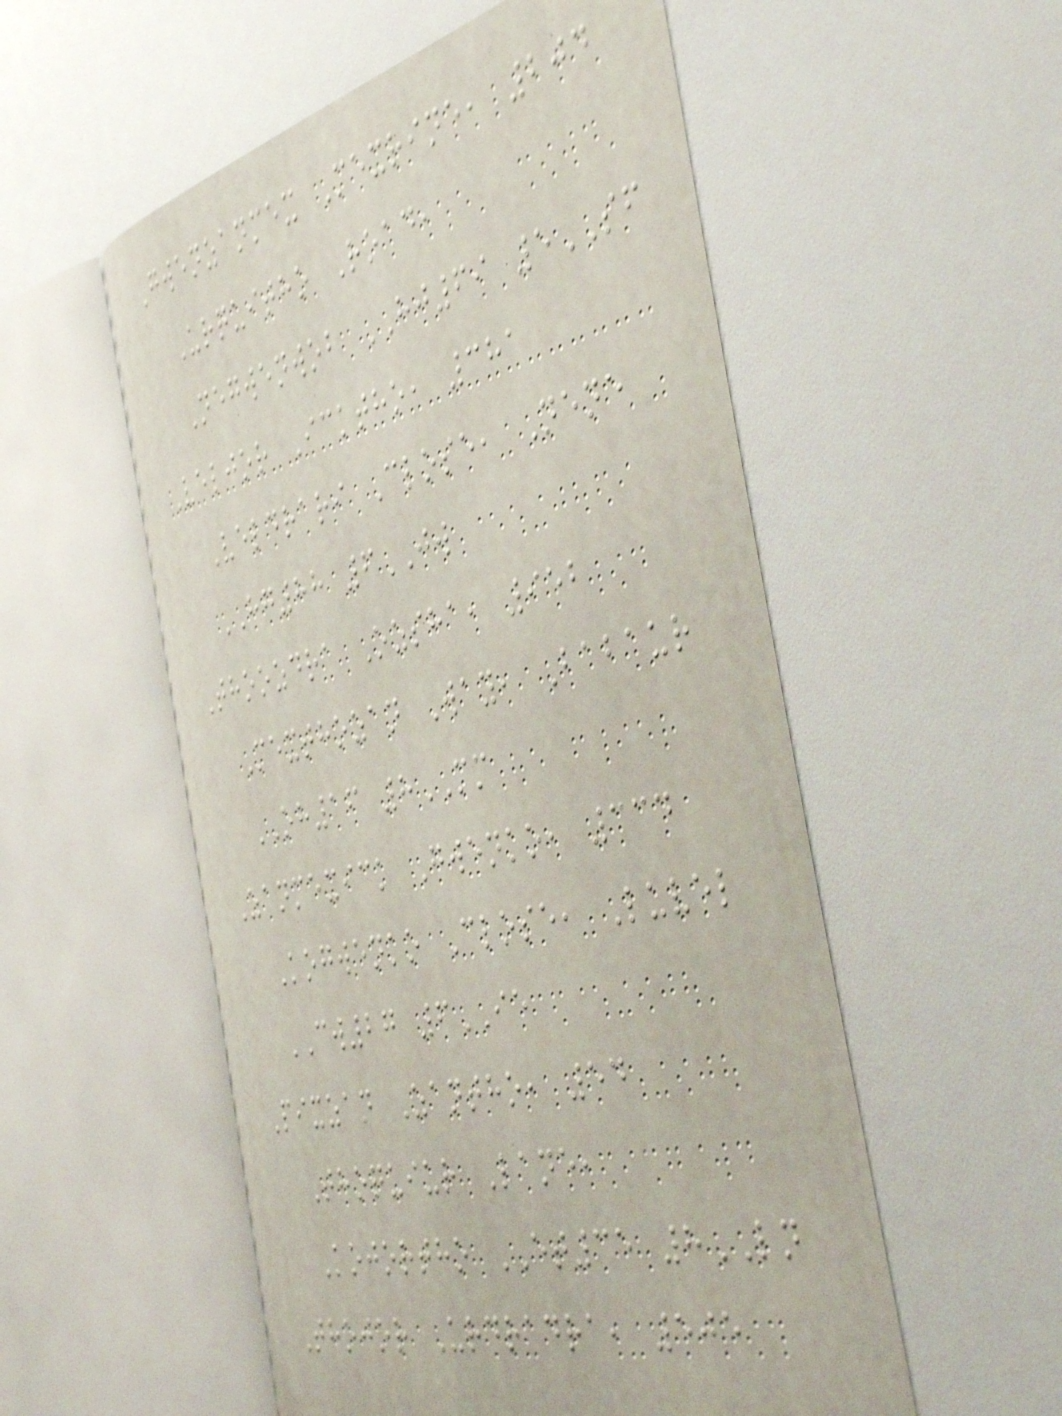Gwenzanmex Mexrine, 204
Urquitho Road,
Negwenwob HJ69 5SF
Veljor Icktho, 381
Veldrari Close, Nene
HG88 6JW
Thoozdra Ozsha, 952
Mexthozan Way, Babaur
OH16 8MM
Zanmexick Gwenko, 334
Kogwenko Close, Luvel
CW27 6IE
Pixzan Zantho, 54
Thoquiur Lane,
Kojortho ET35 8LN
Thojor Urdradra, 505
